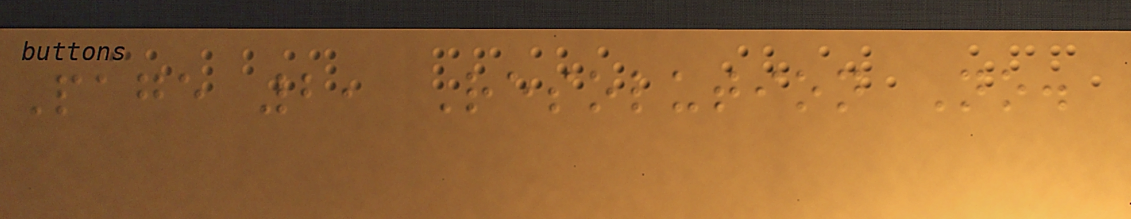Page 2, Resolution No.
